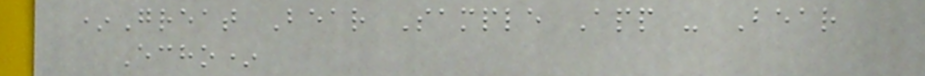*Great Bear Sample App - Bear
Echo*
